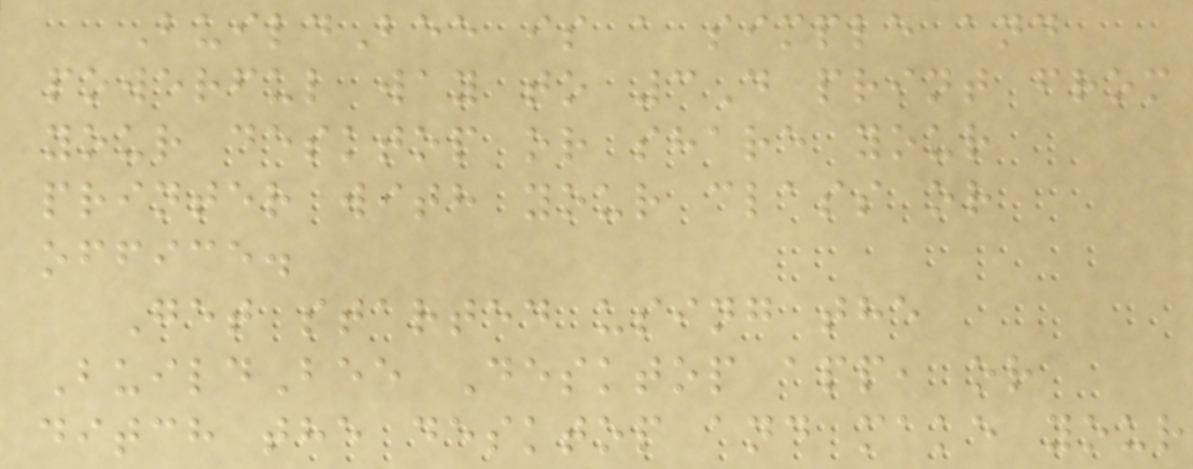BuildBee is a simple and
powerful way to 3D print from
your desktop or share your
printer with your class or
office.
Get started using the
BuildBee Desktop app, or
ditch the desktop and make your
